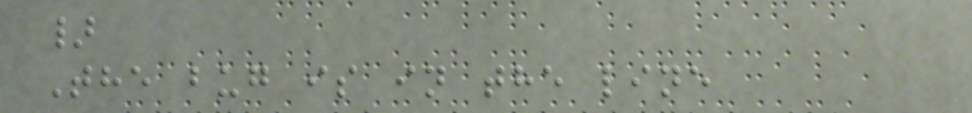}
The bug is in the line
